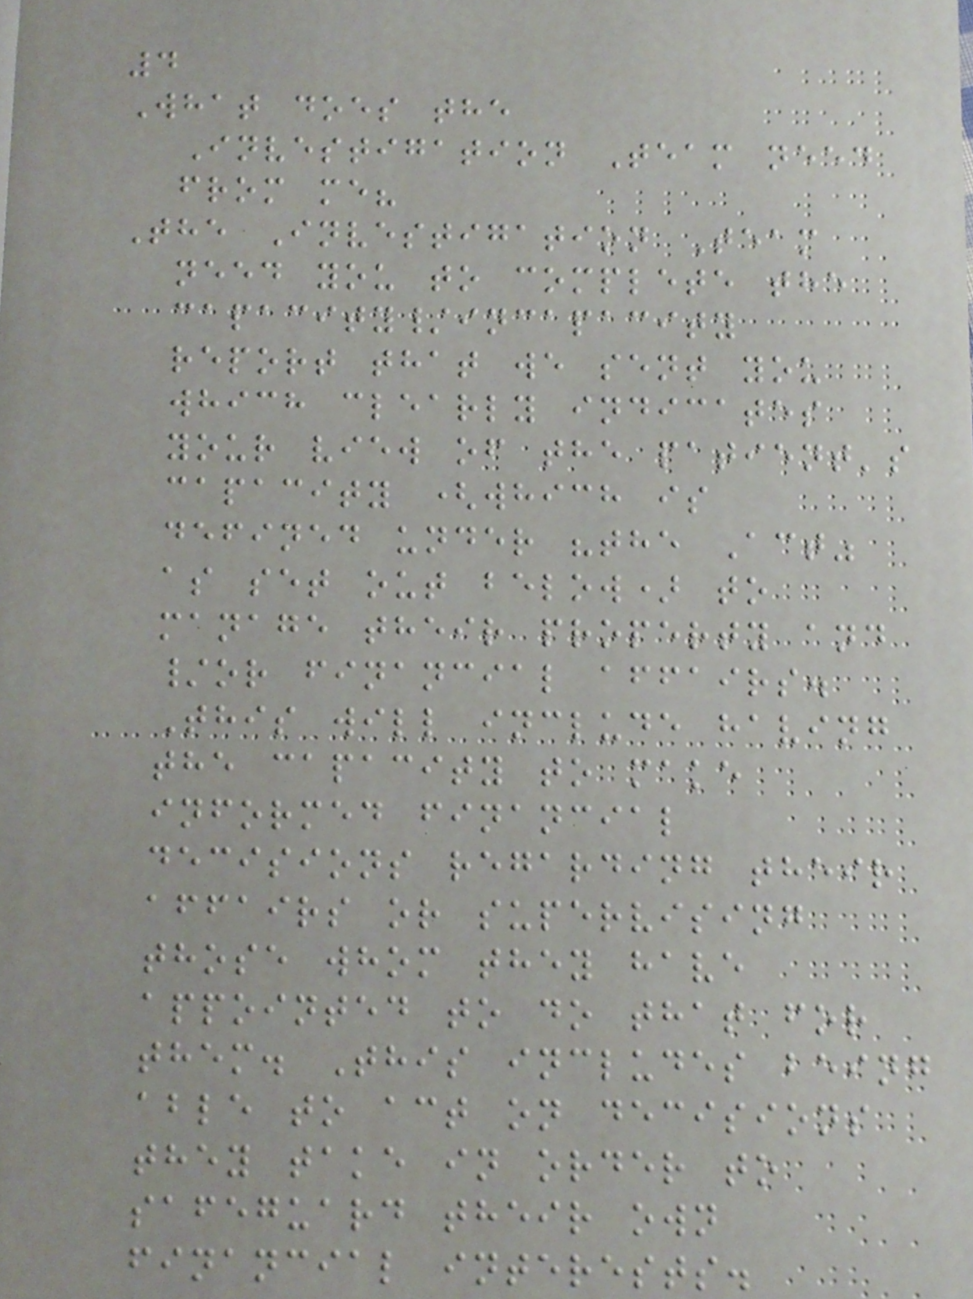4
What does the
Investigation Team need
from me?
The Investigation Team
need you to complete the
capacity/incapacity
report that we sent you
which clearly indicates
your view of the patient's
capacity (which is
defined under "the Act"
as set out below) to
manage their property and
/or financial affairs.
This will include having
the capacity to make
informed financial
decisions regarding their
affairs or supervising
those whom they have
appointed to do that for
them. This includes being
able to act on decisions
they take in order to
safeguard their own
financial interests.
